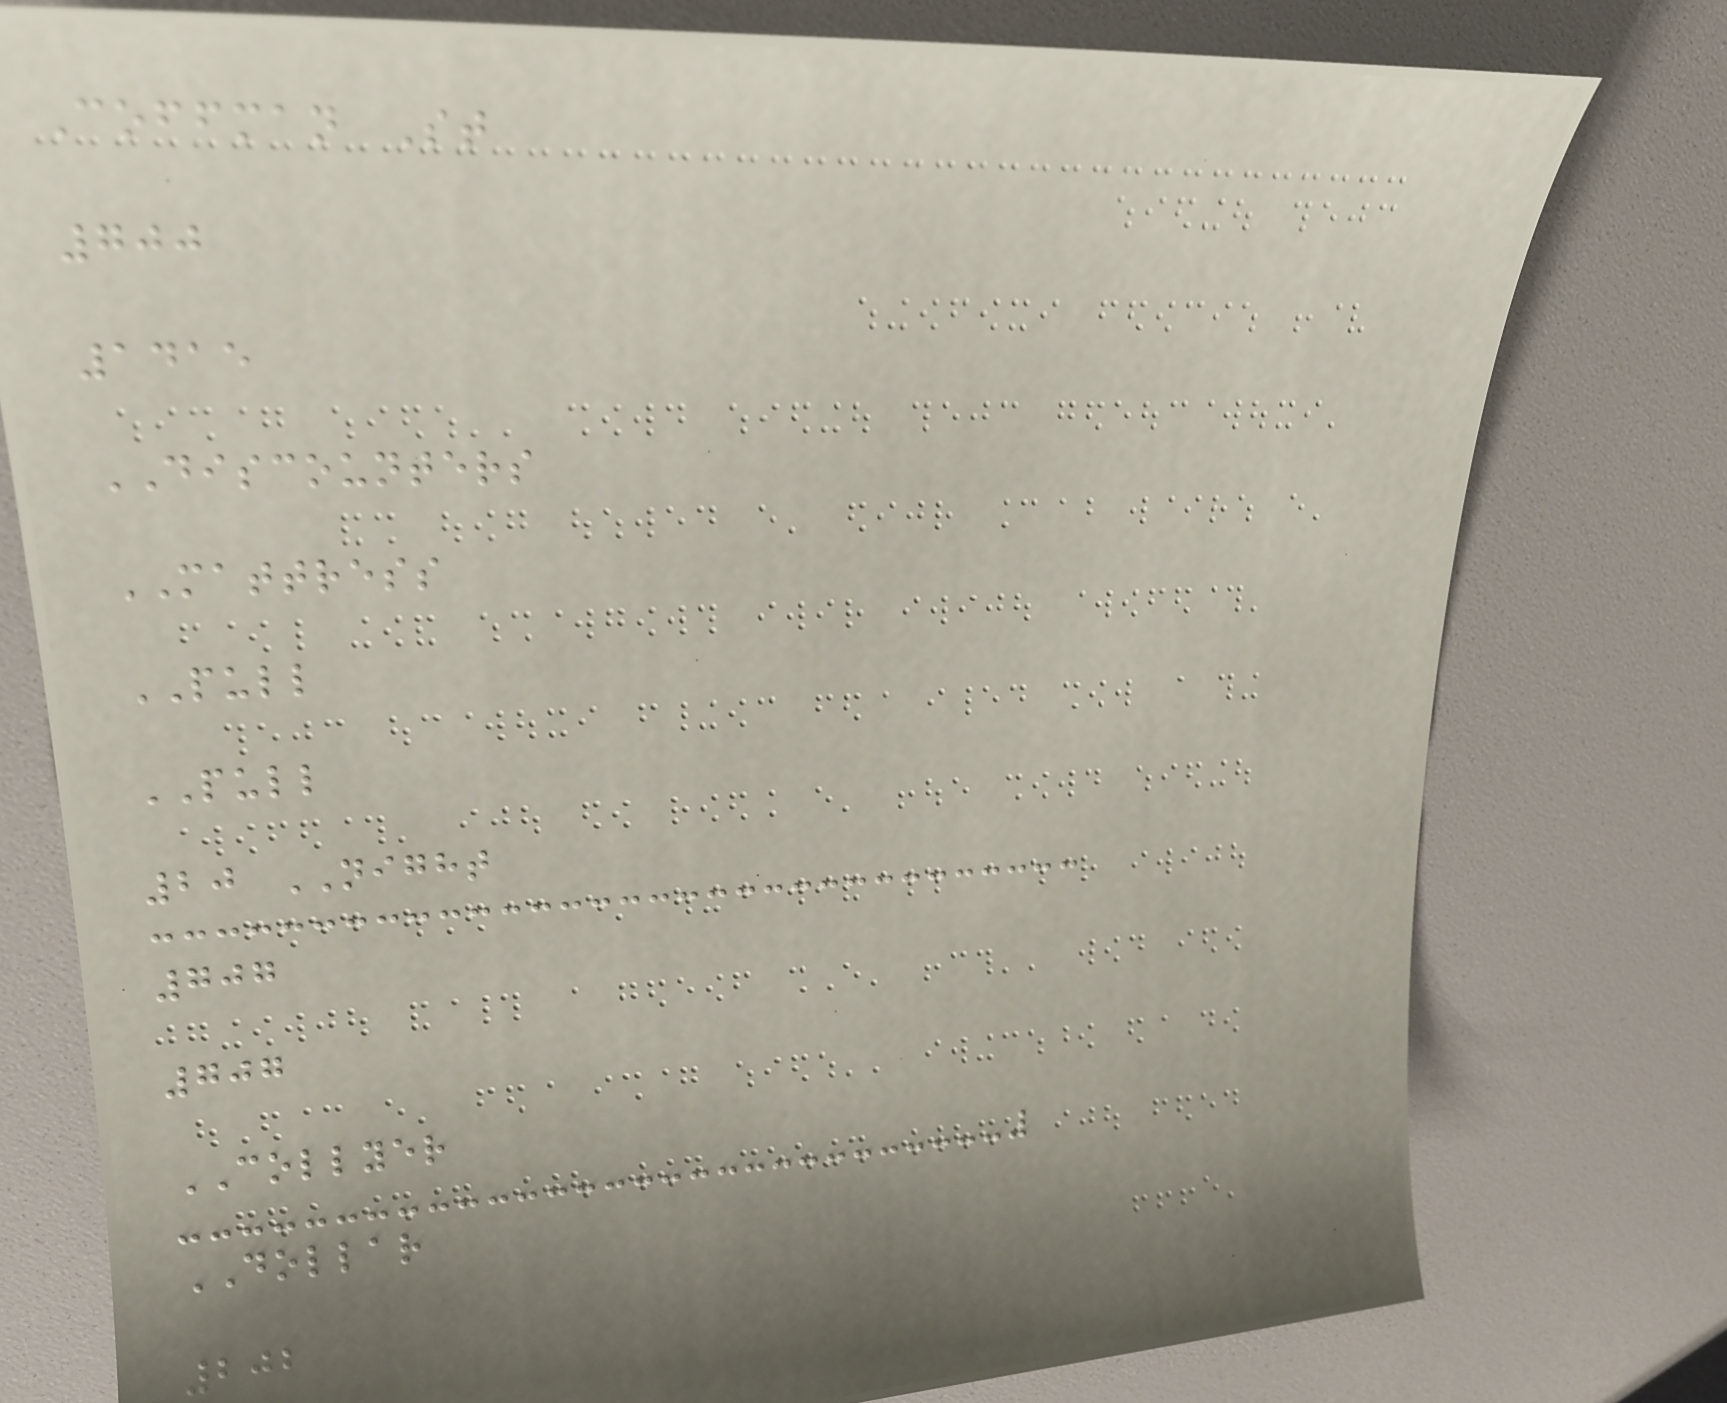Coffman St
700
1415
DISCOUNTERS
MATTRESS
PULL
PULL
20 NIGHT
707
707
COLLYER
DOLLAR
202
